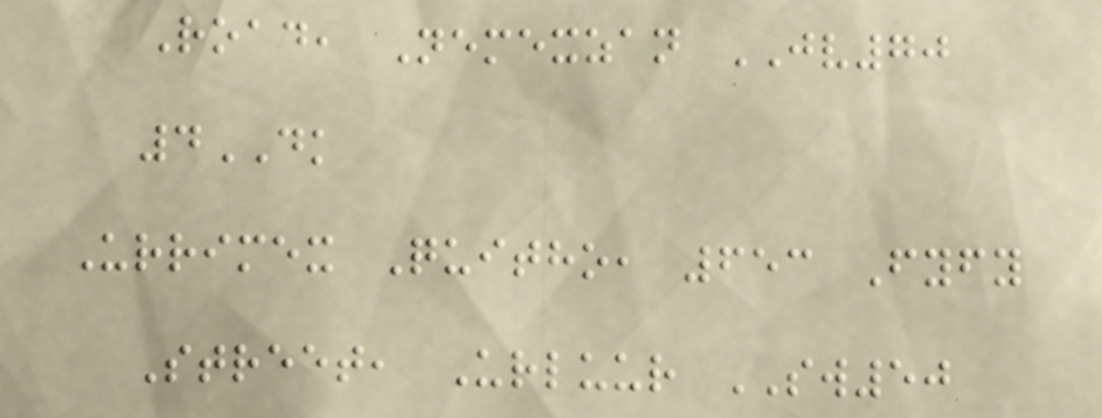Road, Nemexzan JV70
4DK
Urrimex Quitho, 653 Fyfy
Street, Urluur SW50
